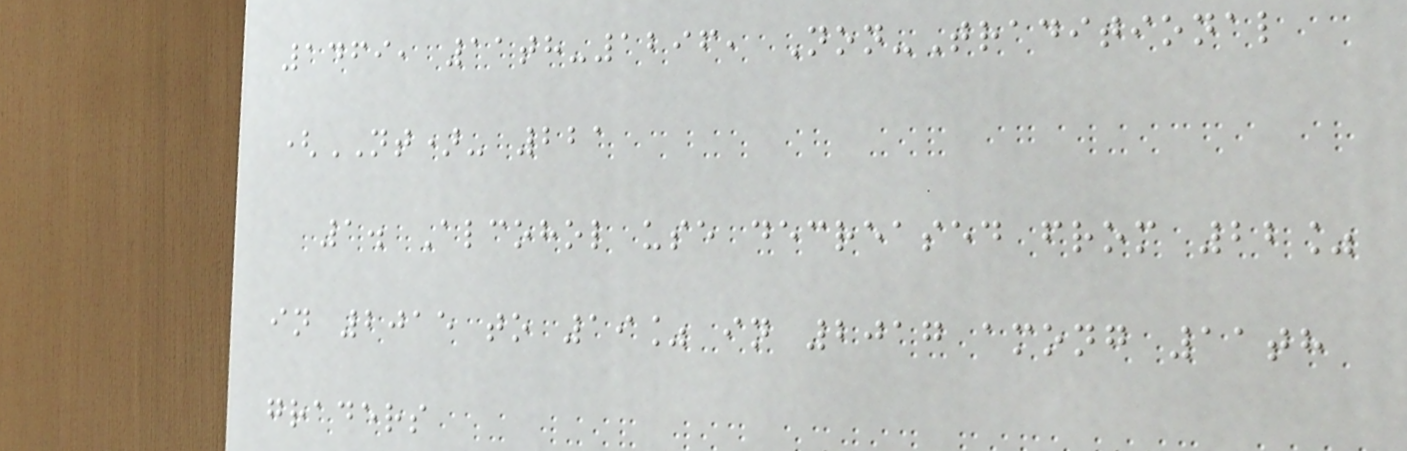1469, 11th-1296, Non-Traditional
(NT)- 221
1. Alcohol use decreased from 22%
in 2015 to 19% in 2017 among 11th
graders
